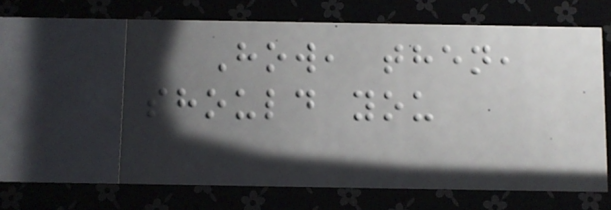How, then,
should you
